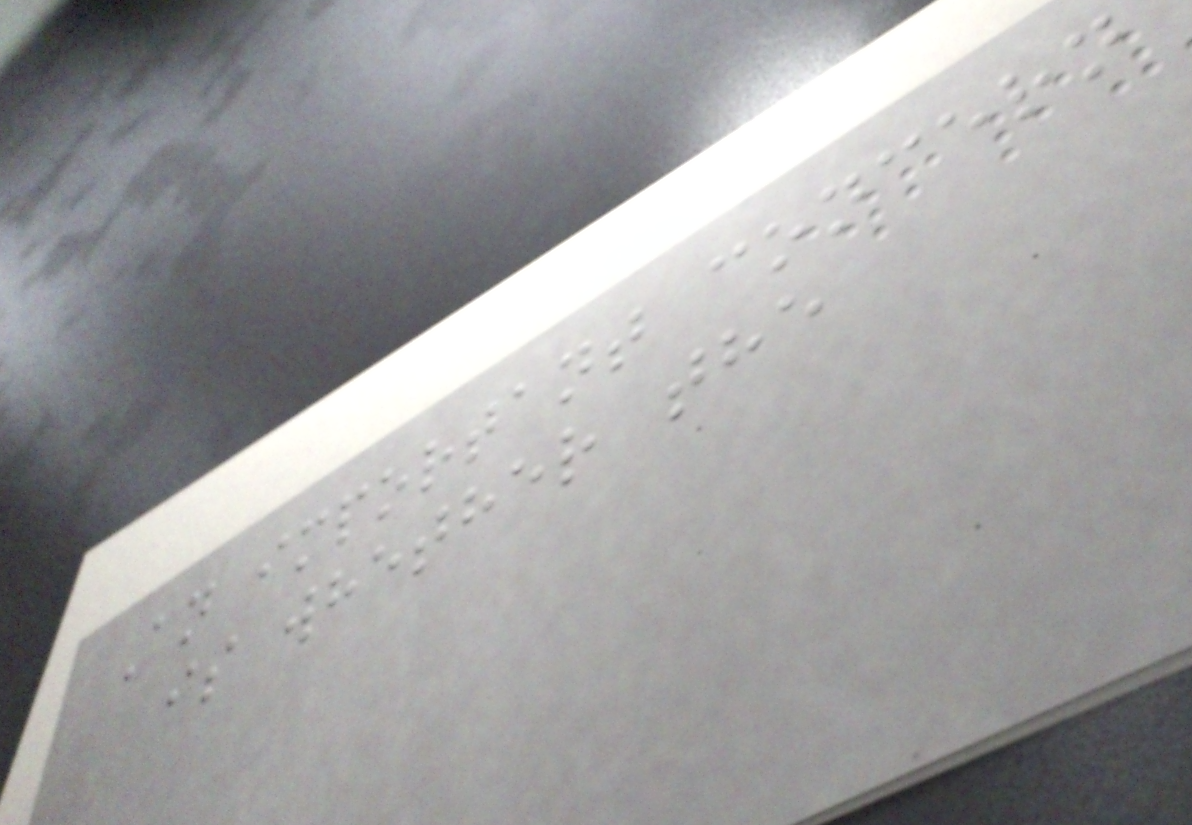An important concern
is whether the
